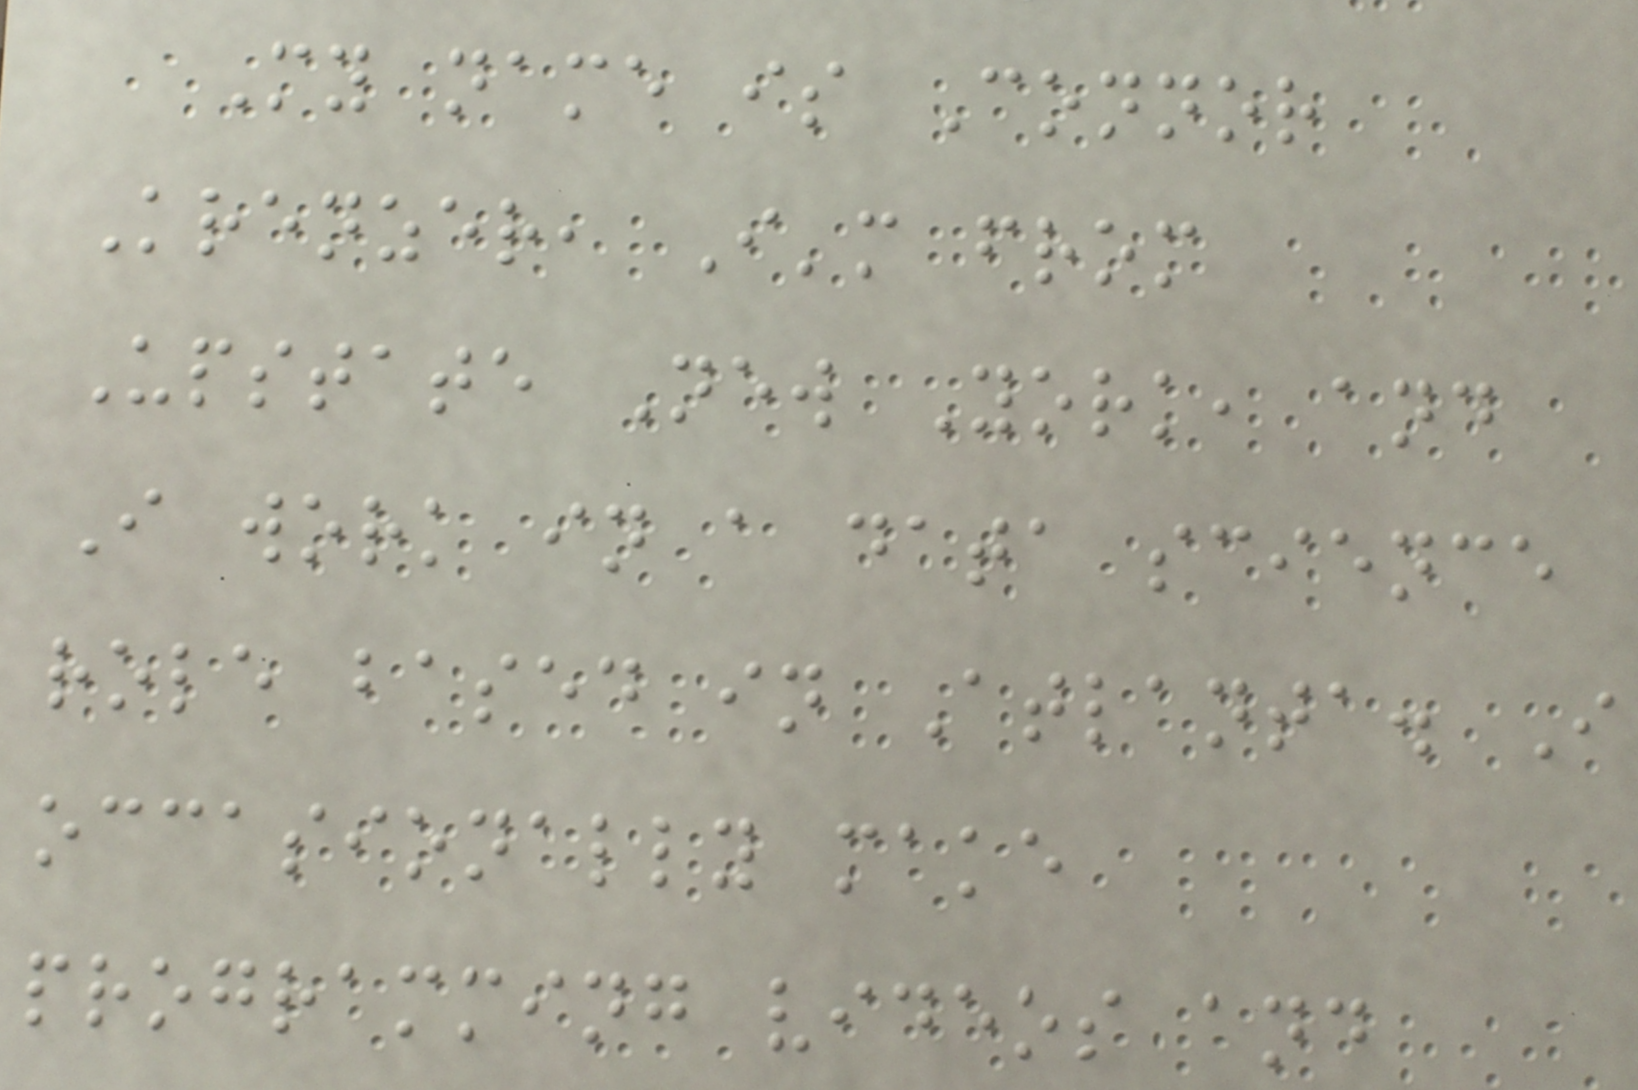My name is Connor
Krenzer, I'm from
Upstate New York, and
I work in a data science
role based in Atlanta. I
occasionally make
programming videos and
